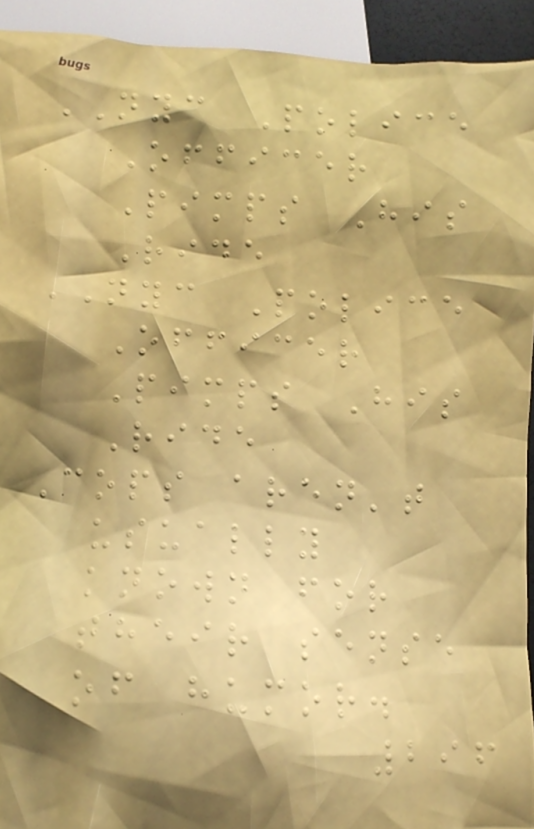NYC Police
Officer
Pimps His
Ride
NYC Police
Officer
Pimps His
Ride
Cops aren't
usually
known for
their sense
of humor.
296
